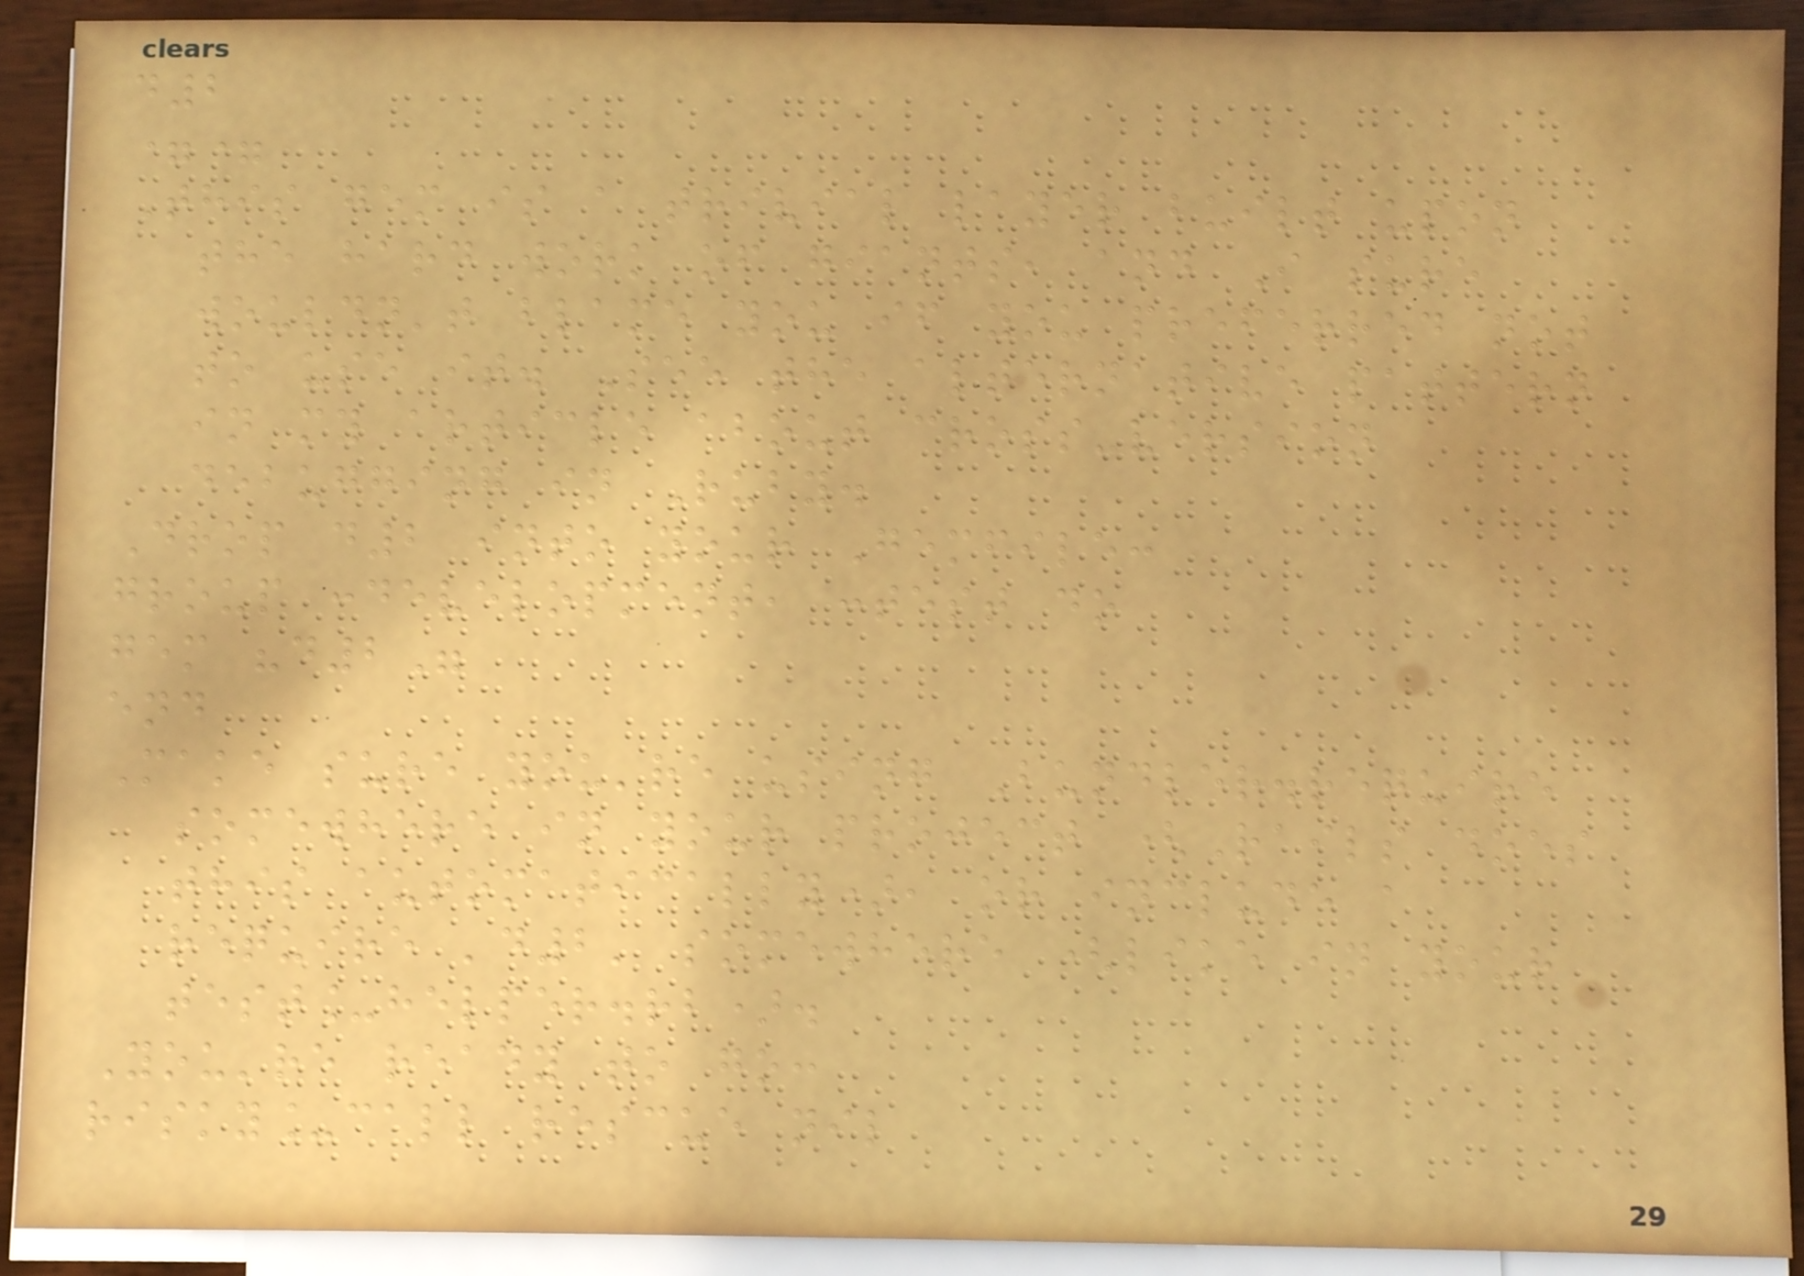d2
==
This gem is a trivial layer built upon
the hard work of giants, and I sure
wouldn't blame you if you preferred not
to use it. See the alternative pattern
in my article about cross-version
debugging in Ruby.
Drop d2 into your Gemfile:
group :development, :test do
gem "d2"
end
Make sure you're using Bundler.require
somewhere in your project (Rails does
this automatically), or include a
require 'd2' somewhere (like in your
test_helper.rb).
You're ready to go:
risky_call rescue nil
